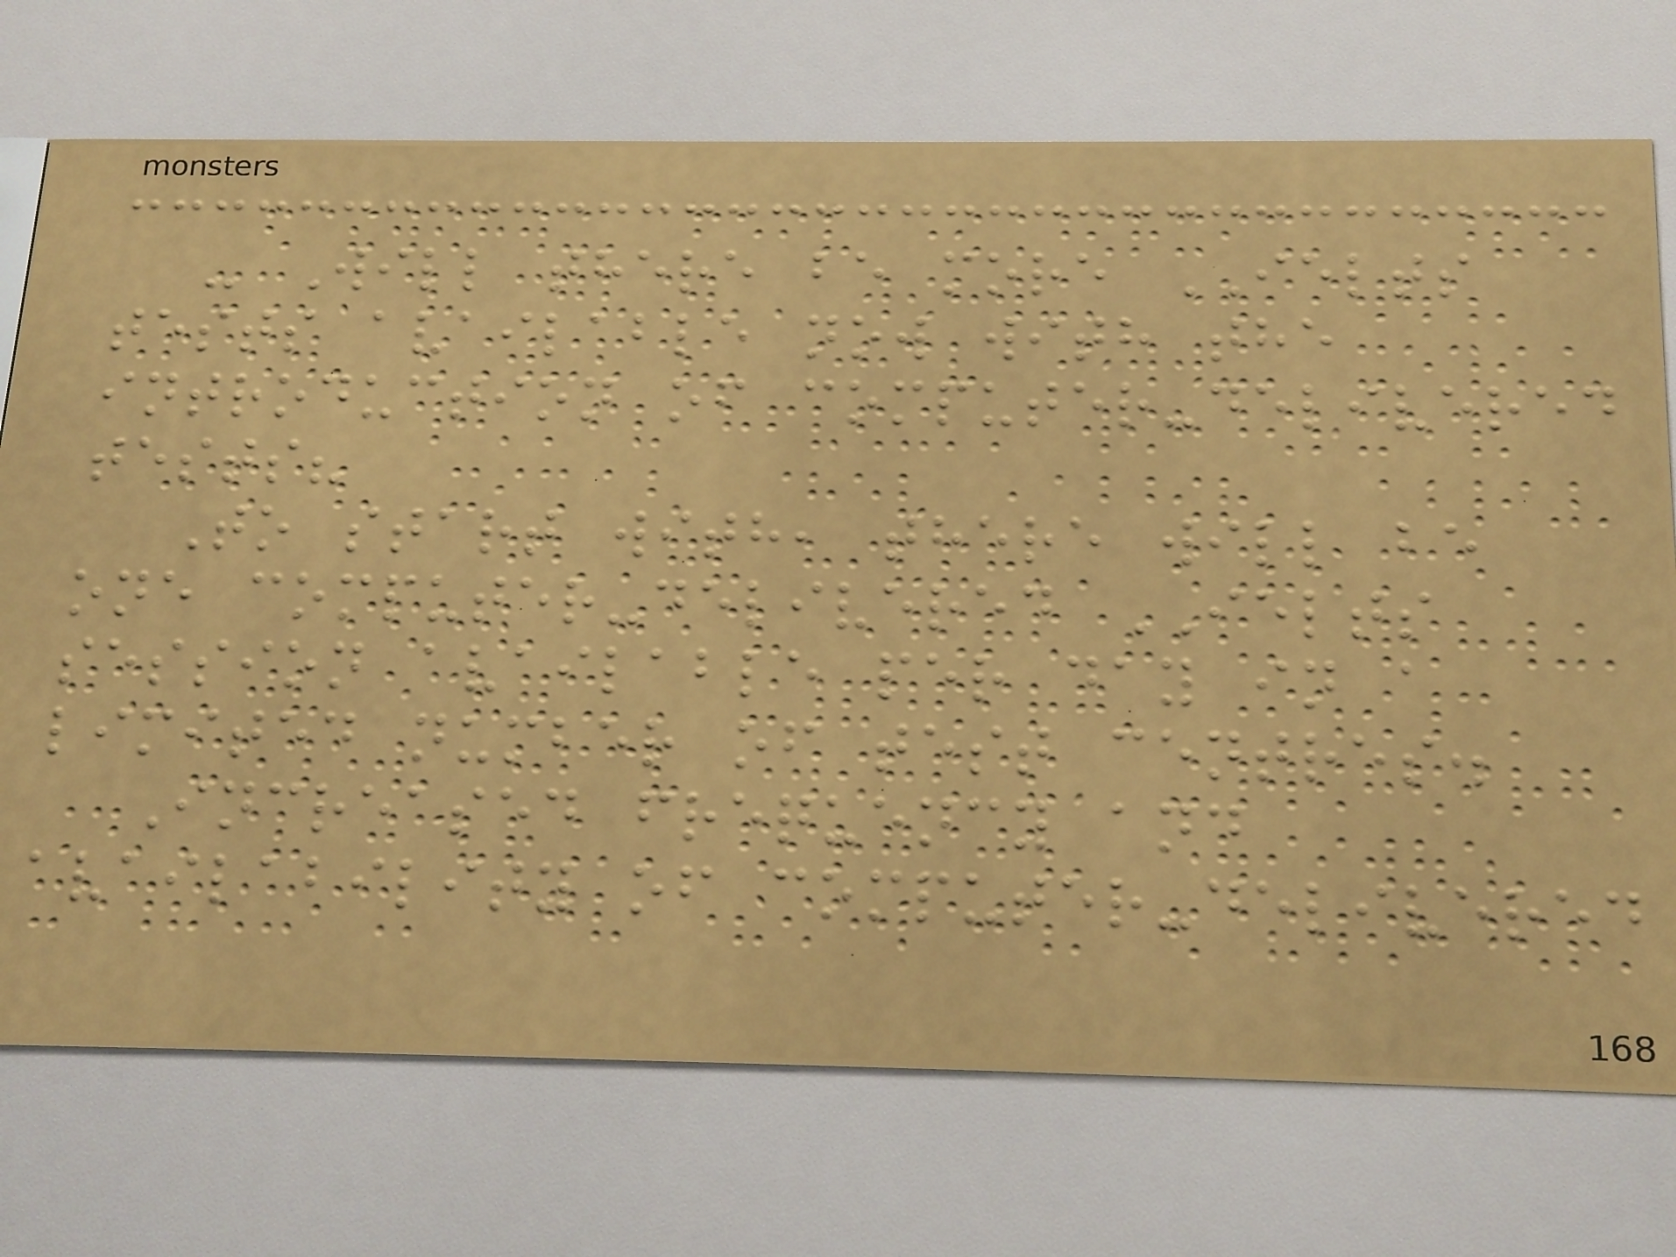- Will there be more IELTS
tests available now with the
introduction of computer-delivered
tests?
To start with, there will be
one computer-delivered IELTS
session available per day in a
limited number of test centres.
Increased frequency and
availability of computer-delivered
